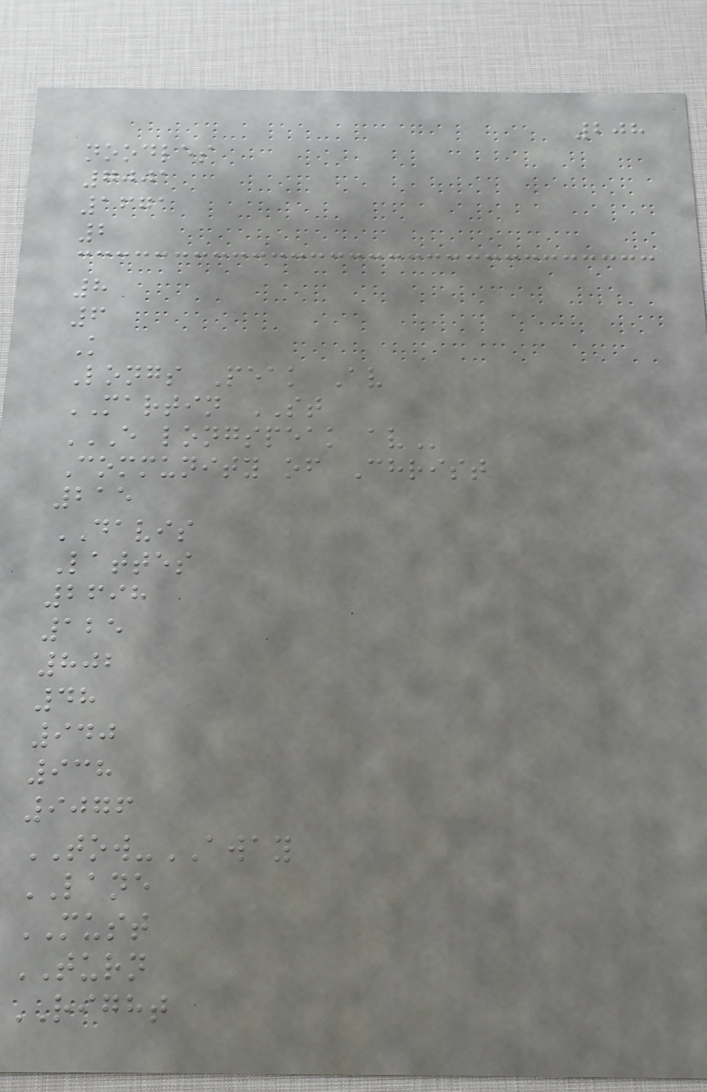208
noodles
7001
1671
2
8
6
K
Longs Peak Av
MARTIN ST
E LONGSPEAK AV
Community of Christ
215
DAVIS
Lattes
2698
125
802
48
940
938
9076
TOW-AWAY
LANE
MUST
TURN
RIGHT
